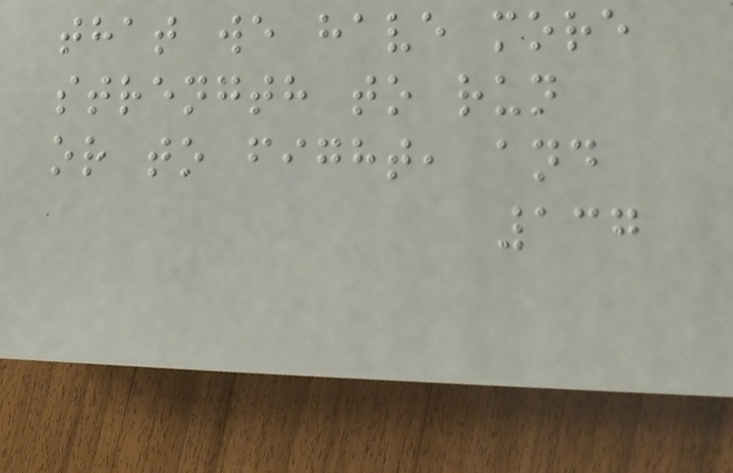that we have more
strength to run
or to fight, and
137
